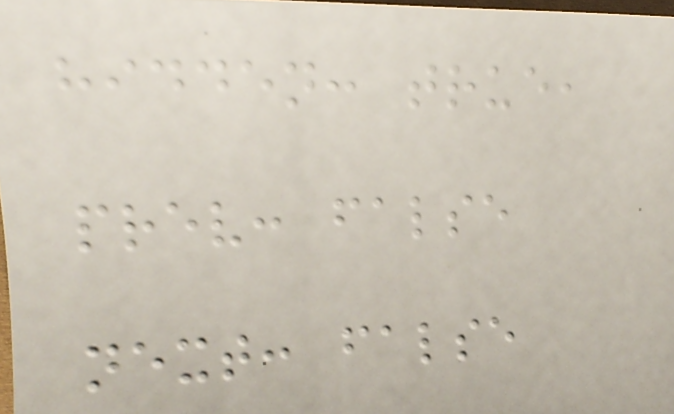hidden: true,
prev: false
next: false
